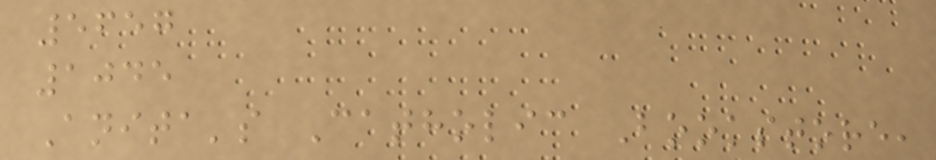5657
1045
Anita's Catholic Bookstore,
